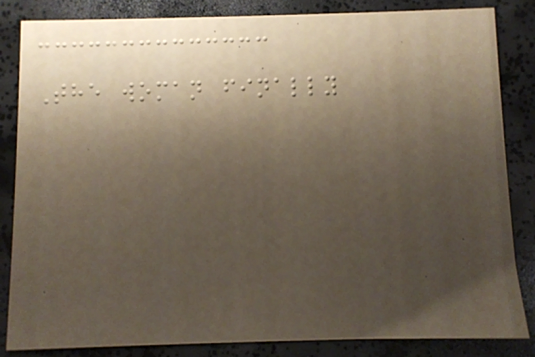The woman finally
